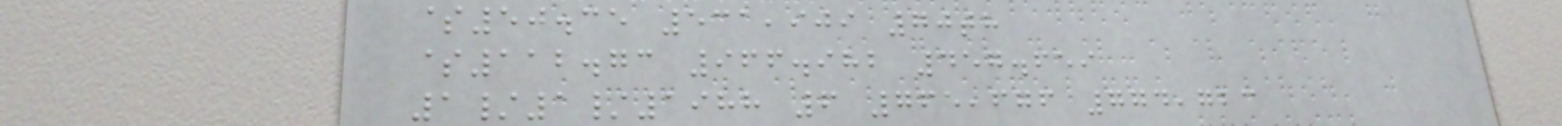$50.35 531,909 70th
$112.73 966.982 457.659
1/1/1988 6 765,676 774,723
